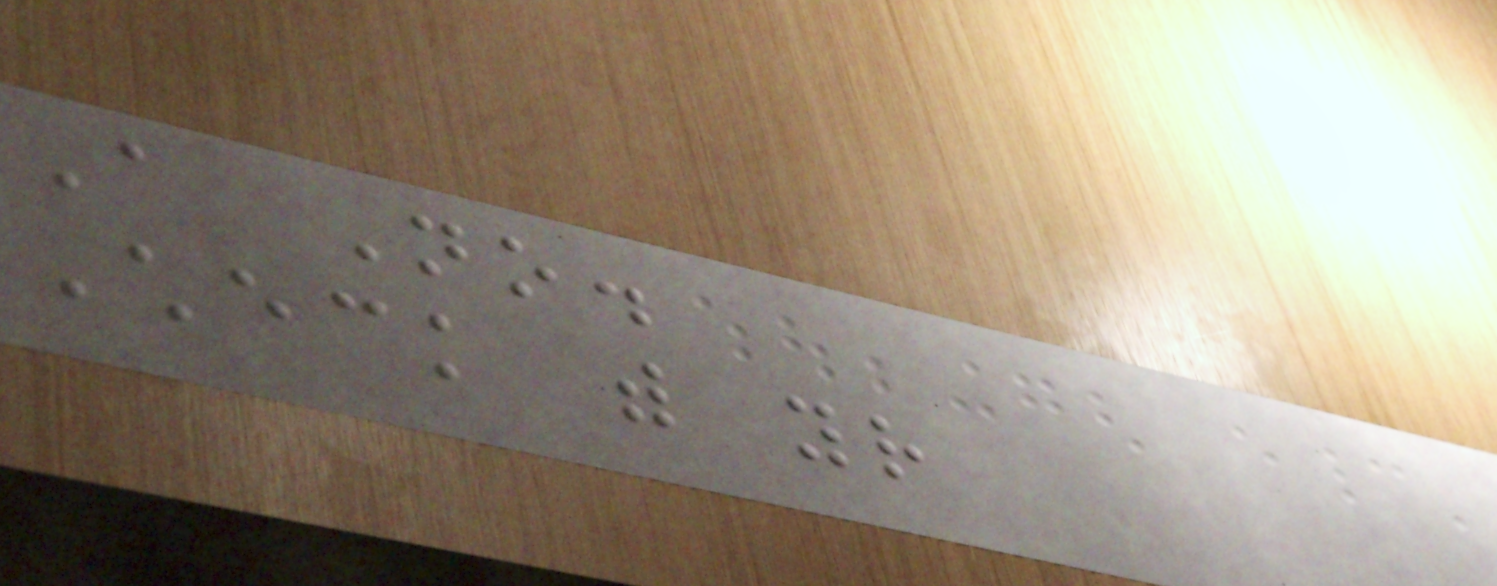A No.
Check with your
